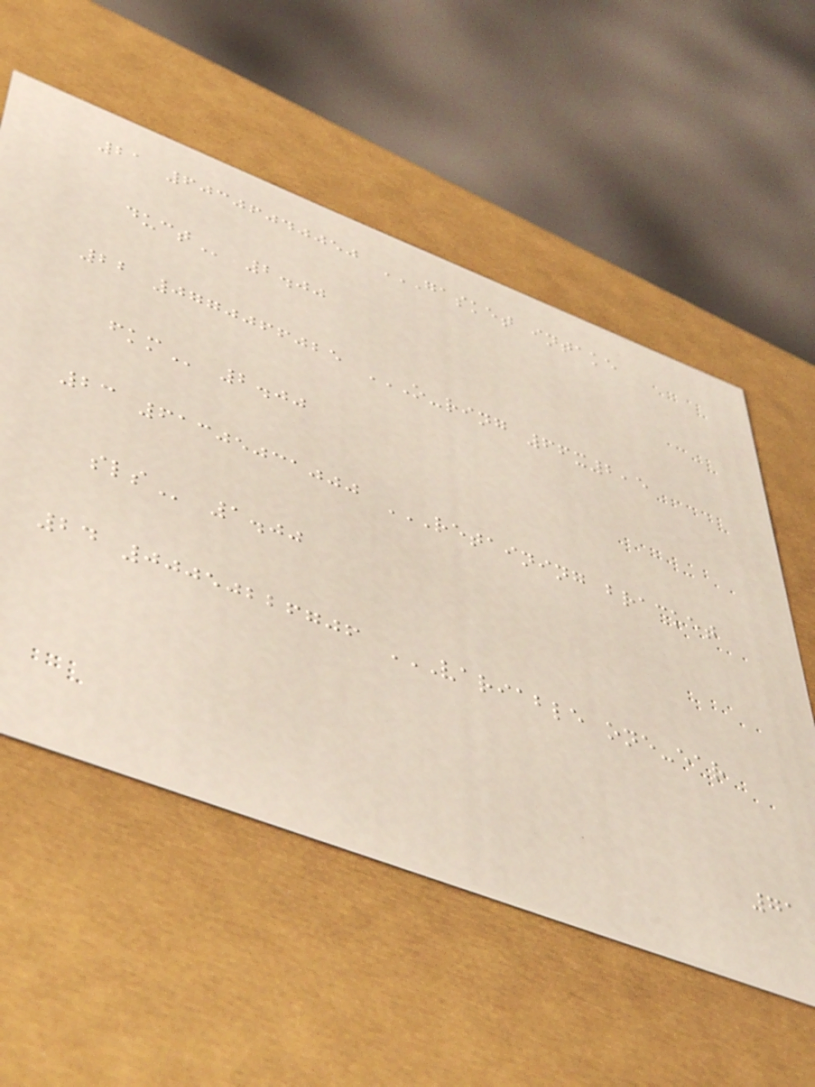21 60306040050 GASKET INTAKE
DUCT 2.00
22 0770066025 O-RING 66X2,5
FKM 2.00
23 61305031000 RETAINING BRACKET
SLS 1.00
24 00050226706 VARIABLE ONE-EAR
71
